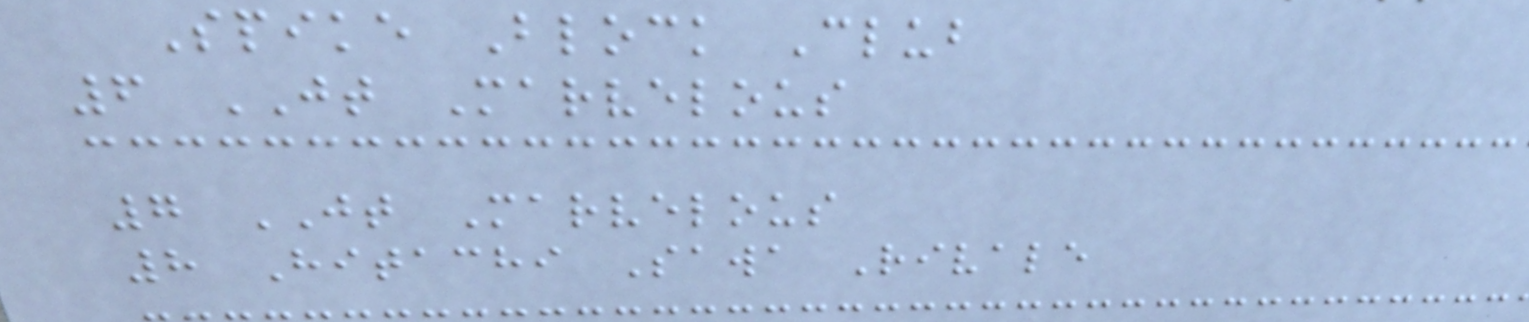Spike Block Club
6 JT Marvelous
7 JT Marvelous
8 Hitachi Sawa Rivale
